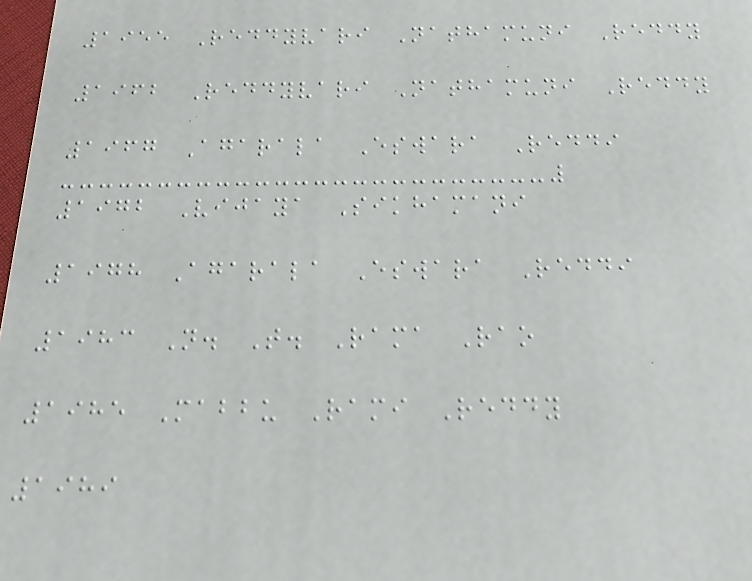1955 Reddyvari Nathamuni Reddy
1962 Reddyvari Nathamuni Reddy
1967 Agarala Eswara Reddi
1972 Vijaya Sikhamani
1978 Agarala Eswara Reddi
1983 N. T. Rama Rao
1985 Mabbu Rami Reddy
1989
